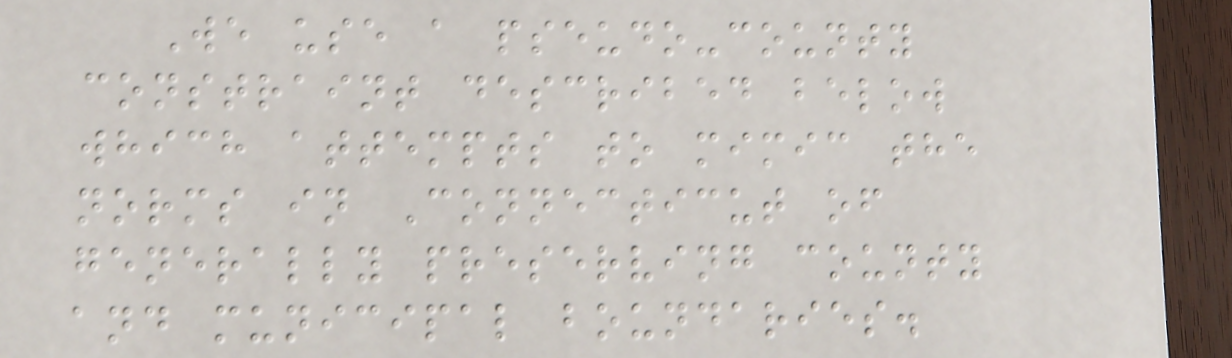We use a pseudo-county
constraint described below
which attempts to mimic the
norms in Connecticut of
generally preserving county
and municipal boundaries.
